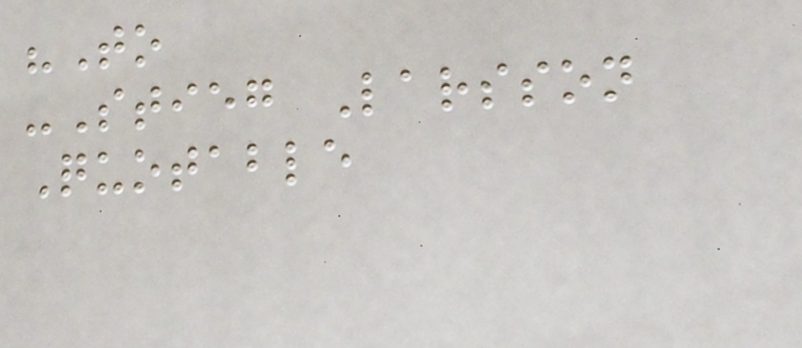"To
-Stieg Larsson
Quotable
